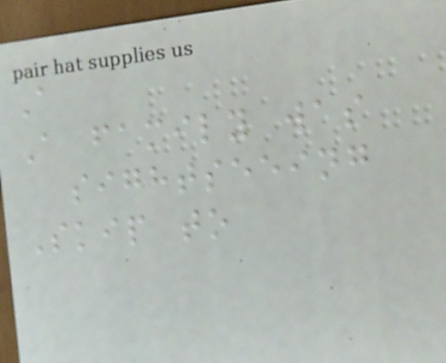A
A family was
sightseeing
Skip to
